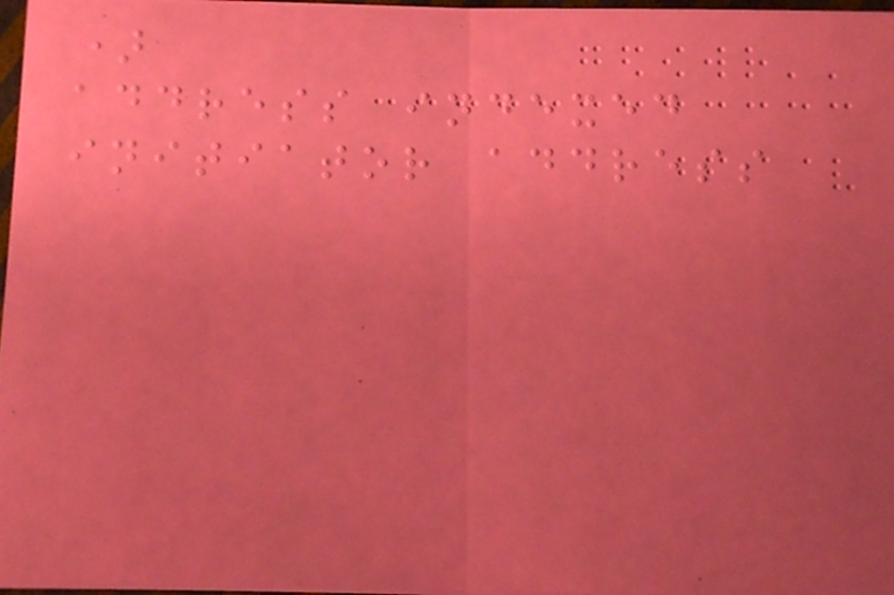)
address indexed
initiator address
